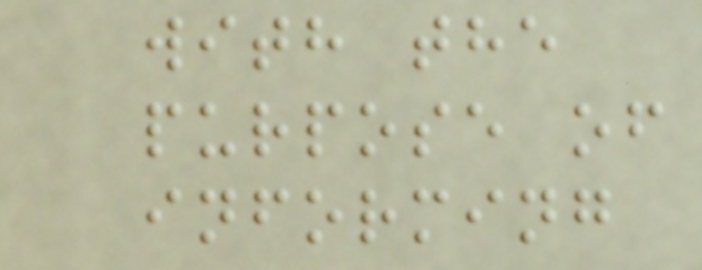with the
purpose of
informing
